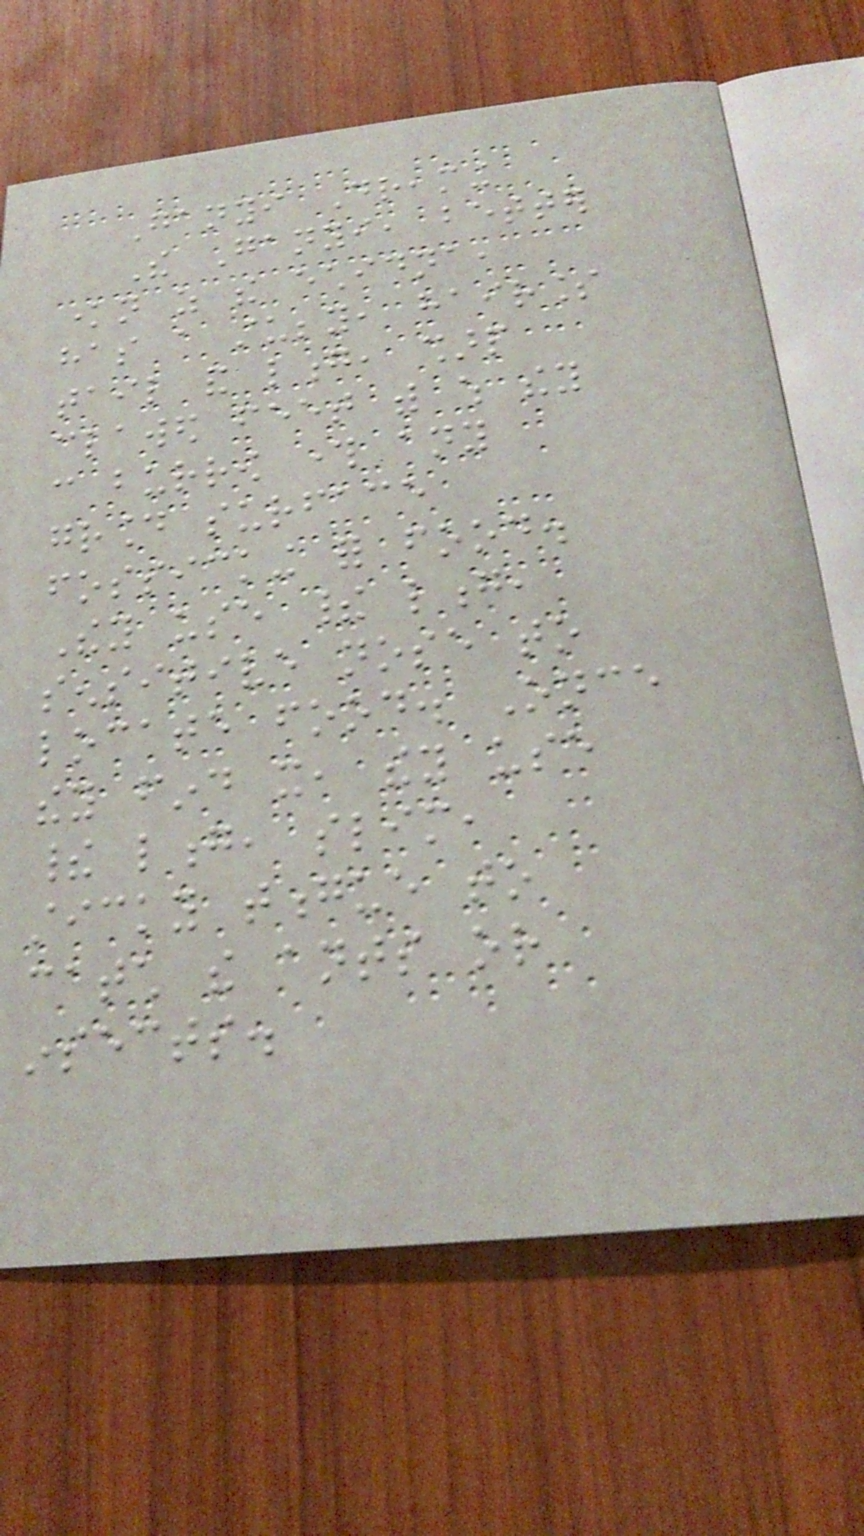Ganyi Dreaming
The Ganyi, better
known as the echidna,
has a stubby, hairless
tail and long, sharp
clawed feet with which they
can burrow through any
ground surface
fossicking for food.
They use their long,
sensitive nose to
locate food. Once
they find it, they use
their long, slim,
sticky tongue to
catch the ants or
insects.
